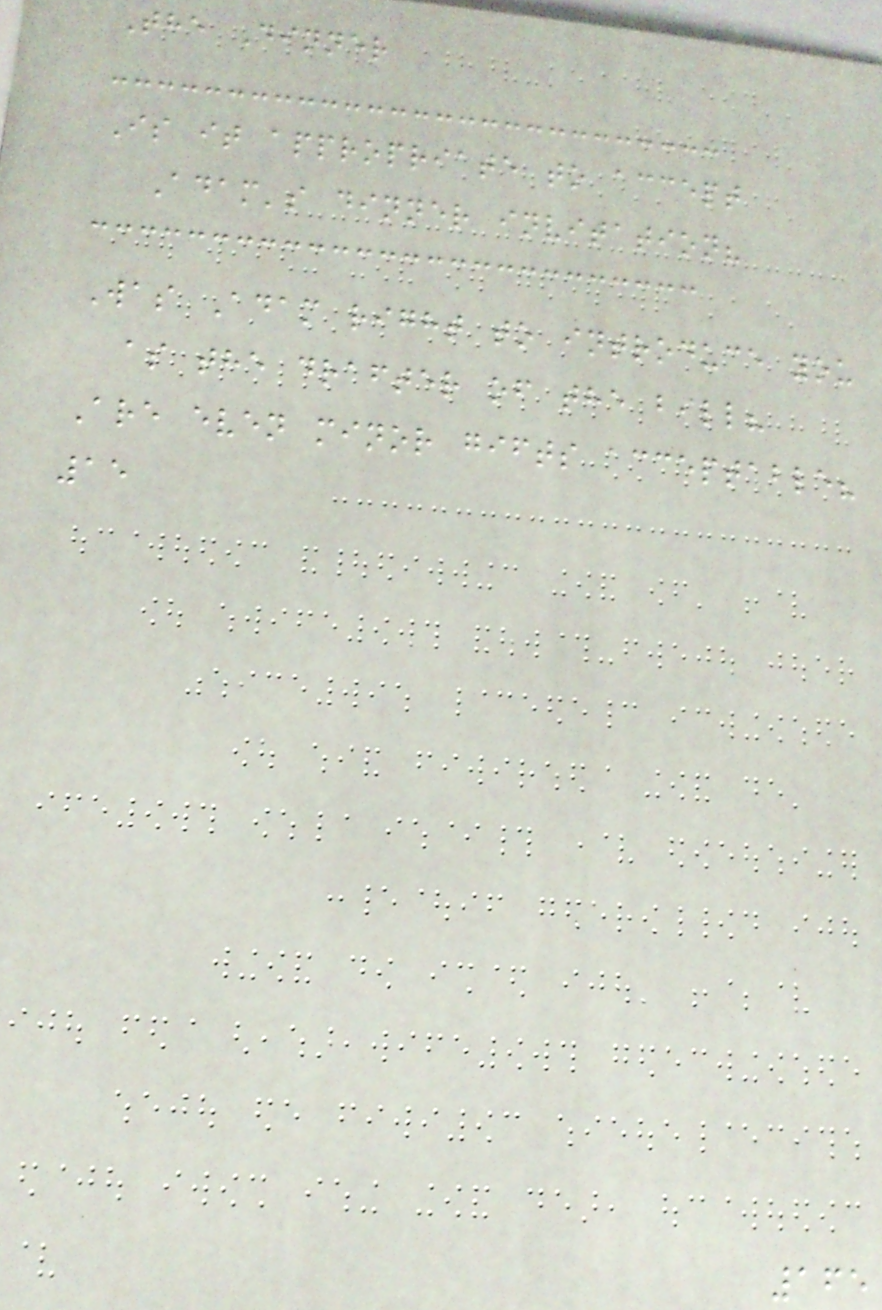The Dinner
Is it appropriate to accept
Adam's dinner invitation?
Was Adam right to introduce you
as the drafter of the bill?
Are even minor gifts acceptable?
15
165
